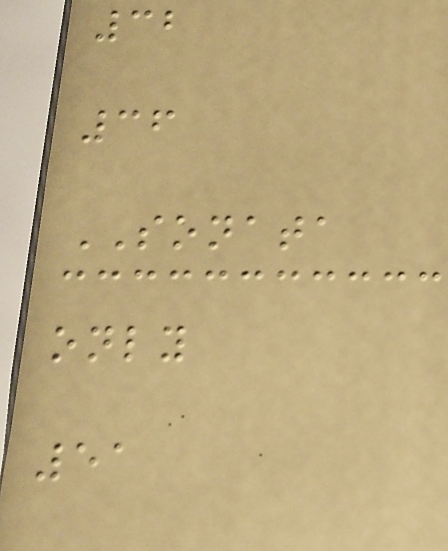32
36
SONATA
only
51
